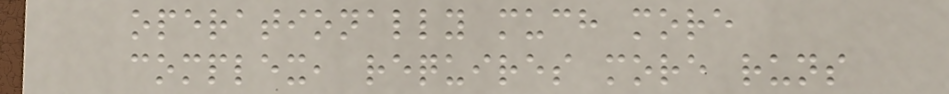operationally much more
complex, requires more runs
